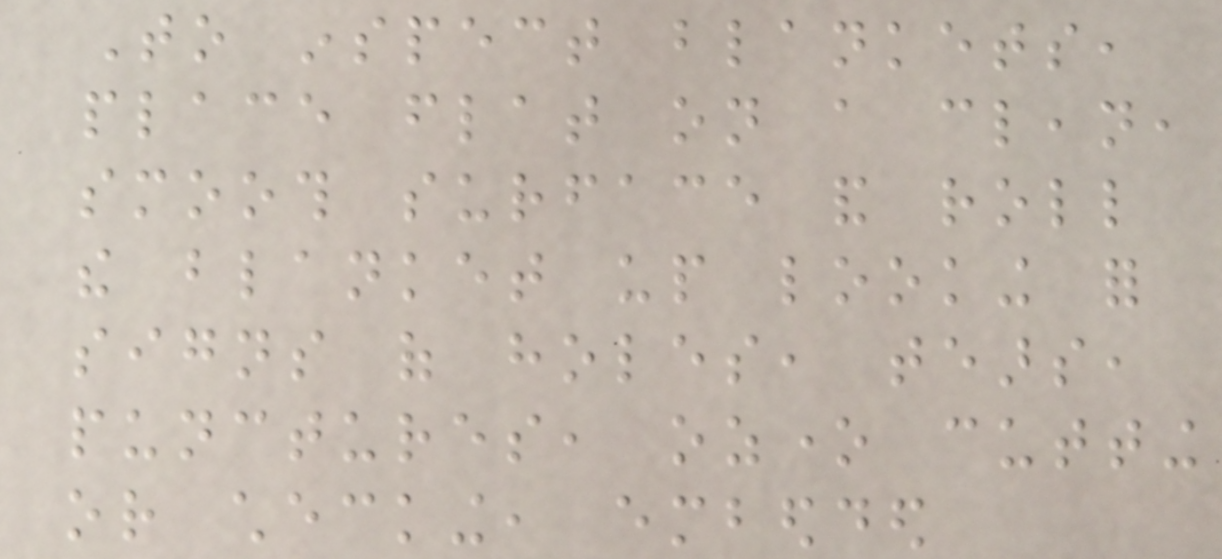To inspect blankets,
place flat on a clean,
smooth surface and roll
the blanket up looking for
signs of holes, tears,
punctures, ozone cutting
or checking, embedded
